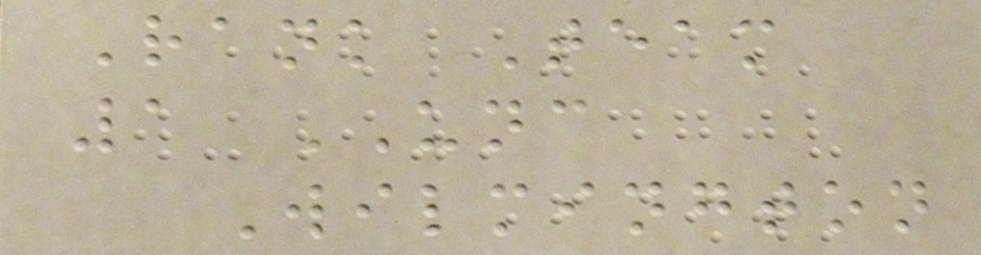Rank Team
1 UNC
Wilmington
